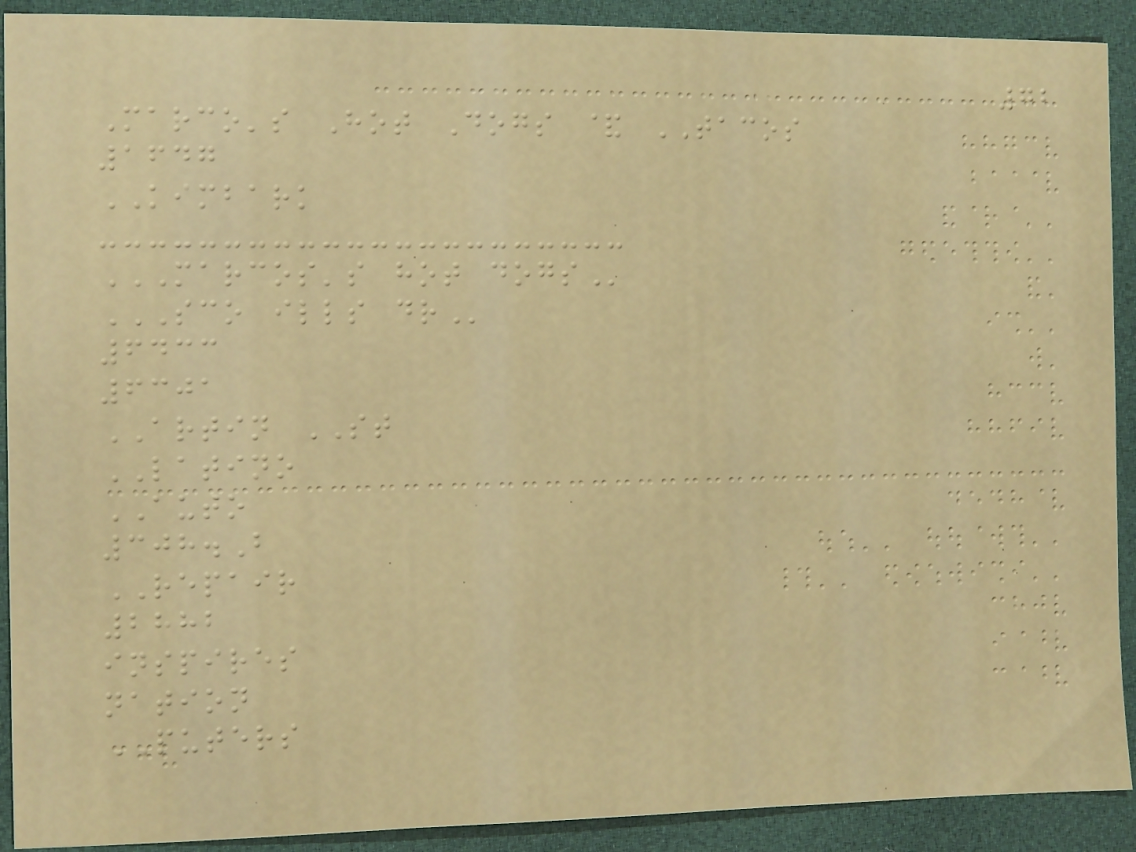72
Marco's Hot Dogs & TACOS
1647
KIMBARK
MARCOS'S HOT DOGS
SCO ILLS DR
6433
6301
ARTIN ST
LATINO
AUTO
308.B
REPAIR
2882
inspires
nation
PUTERS
